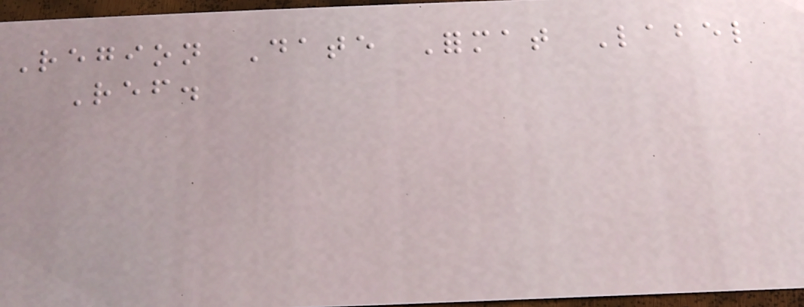Region Date Format Label
Ref.
